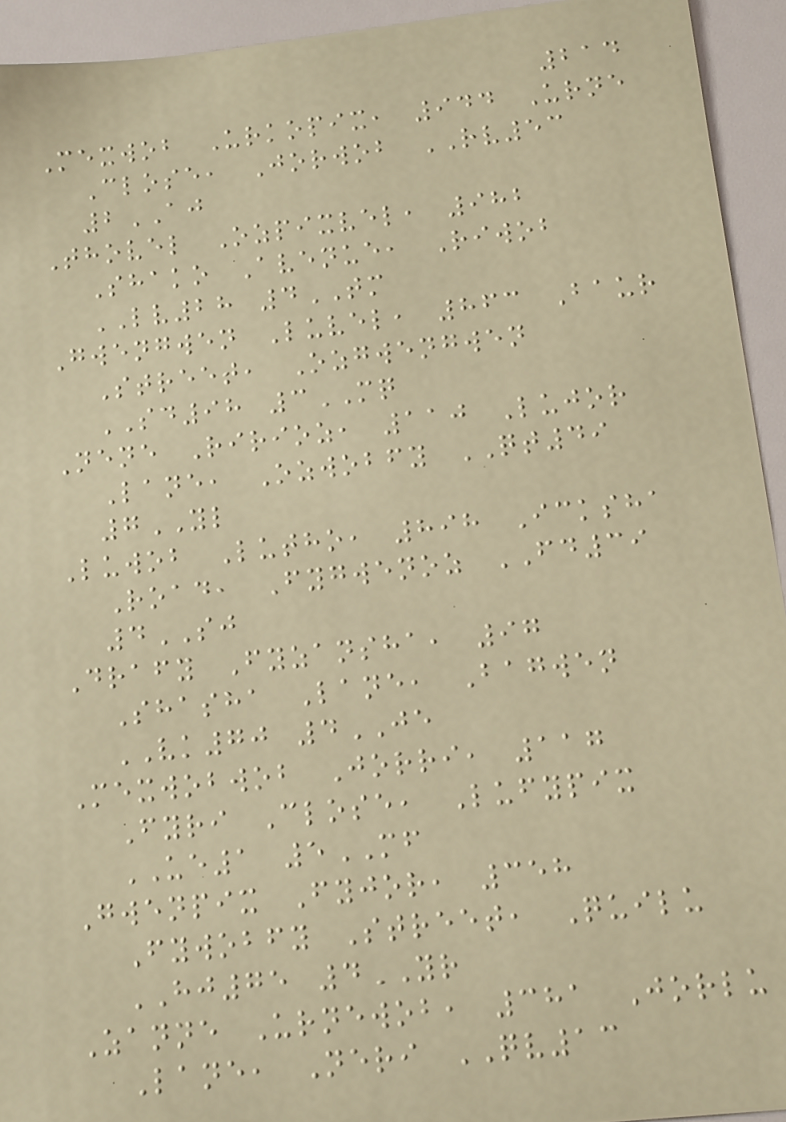214
Mexwob Urkopix, 944 Urne
Close, Jorwob RV53
2AJ
Thovel Ozpixvel, 982
Shako Avenue, Riwob
LV28 4TM
Gwengwen Luvel, 863 Baur
Street, Ozgwengwen
SD98 3MQ
Nene Ririoz, 110 Lujor
Lane, Ozwobfy QT49
7YL
Luwob Lutho, 898 Icksha
Road, Fygwenoz FD39
4SJ
Drafy Fyzansha, 97
Shasha Lane, Bagwen
VK70 4JE
Mexwobwob Jorri, 117
Fyri Close, Lufypix
UE1 5MF
Gwenpix Fyjor, 358
Fywobfy Street, Quilu
HJ75 4YR
Zanne Urnewob, 381 Jorlu
Lane, Neri QV13
